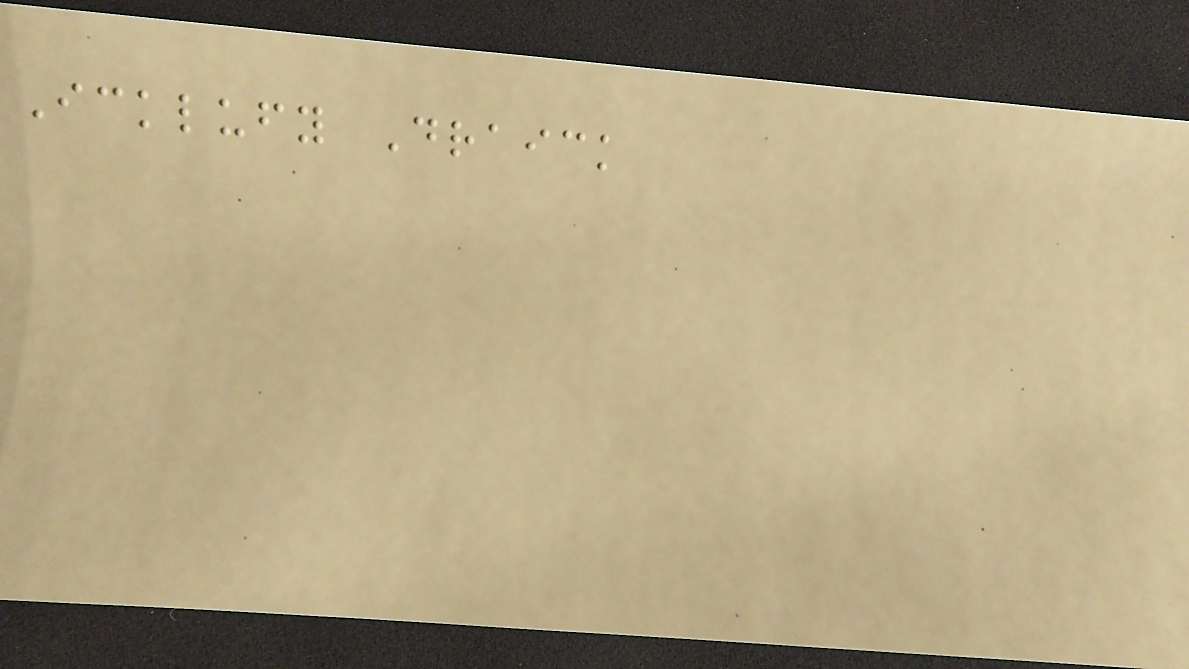Icklufy Draick
